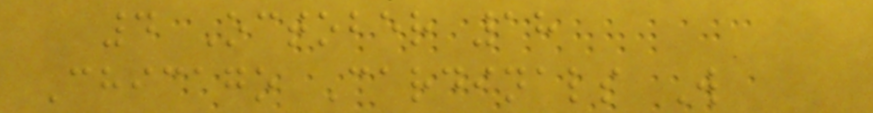4 October 18
Chicago Cardinals W
